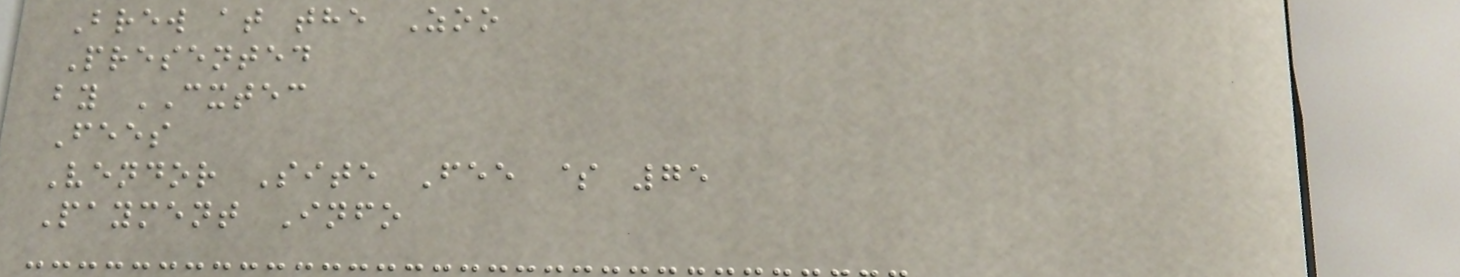Brew at the Zoo
Presented
by CXTEC
Fees
Vendor Site Fee $ 75
Payment Info
